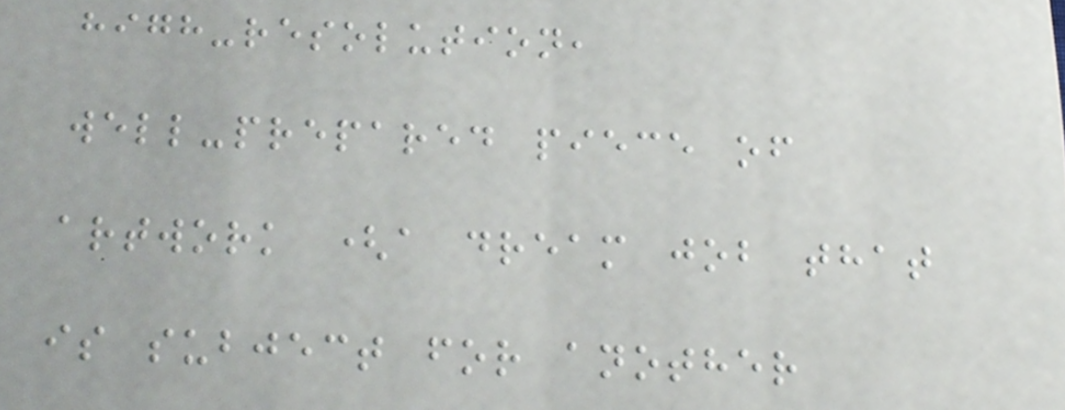high-resolution,
well-prepared piece of
artwork (a dream job that
is subject for another
